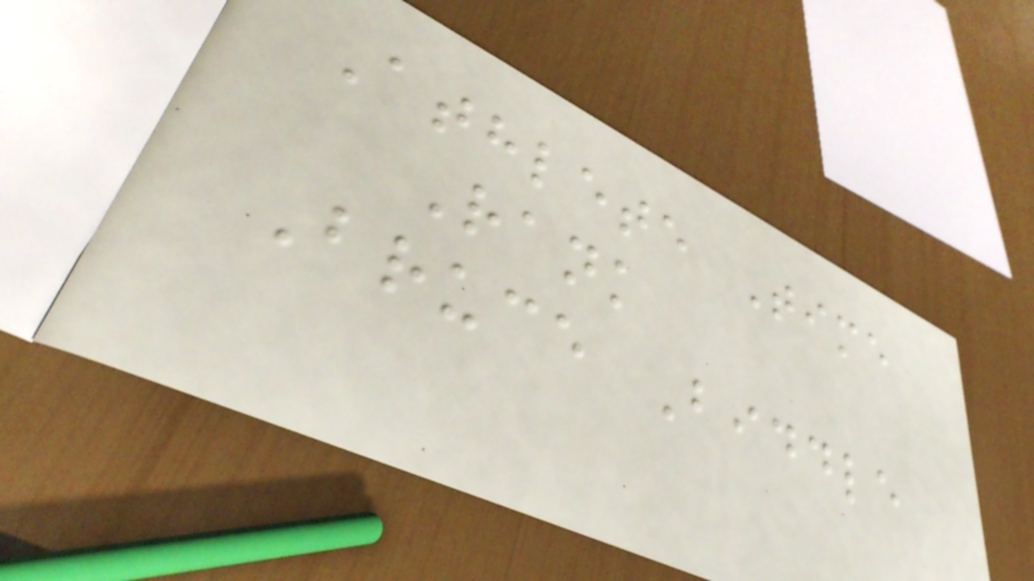Athlete Time
Rank
Bruce Biddle
